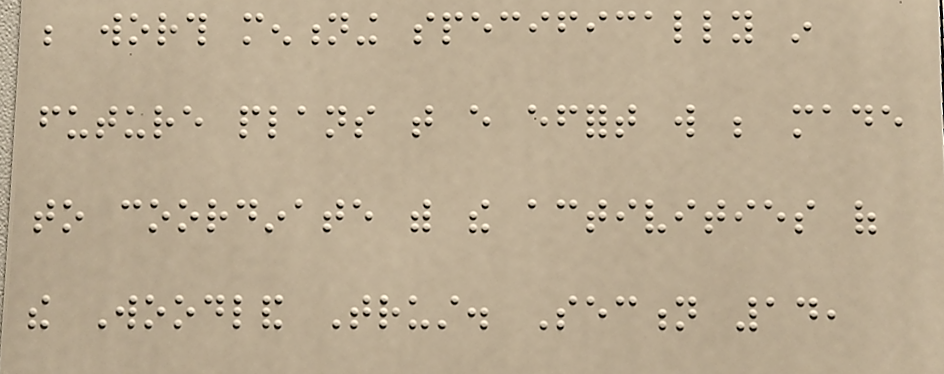be worth mentioning specifically in
future plans that every effort will be made
to coordinate with the activities of
the Woodland Trust. Section 14,
